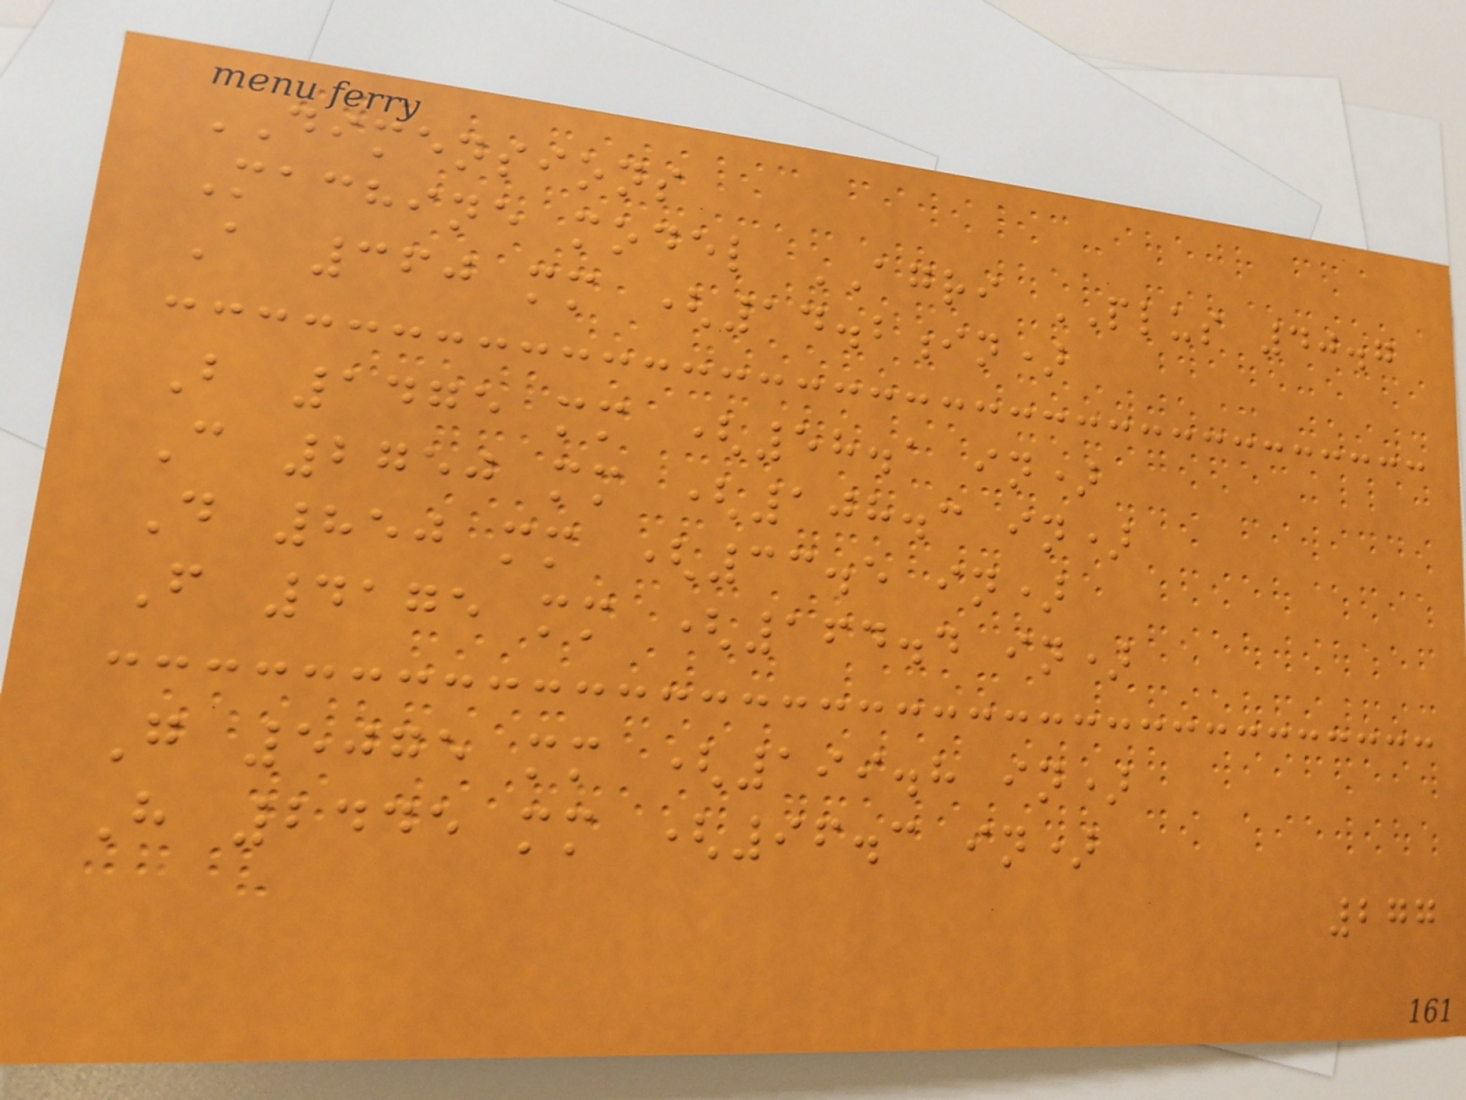DIMENSIONS
Machine model AGRI PLUS 40.7
A 360 mm (14.2in)
B 1475 mm (58.1 in)
C 2750 mm (108.3 in)
D 850 mm (33.5 in)
F 4175 mm (164.4 in)
G 5075 mm (199.8 in)
H 2445 mm (96.3 in)
277
